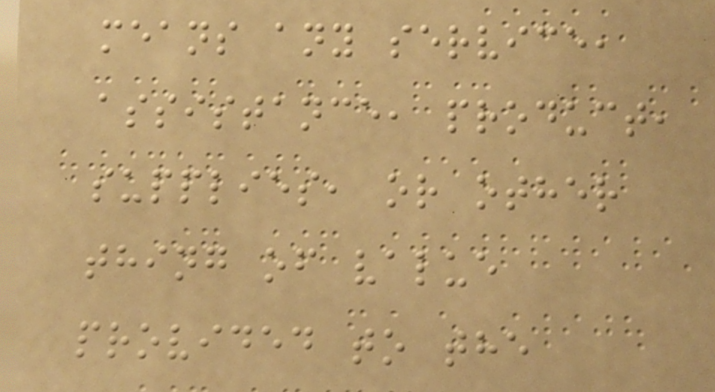means any service,
assistance, product,
supplies, or other
thing of value
provided to the
